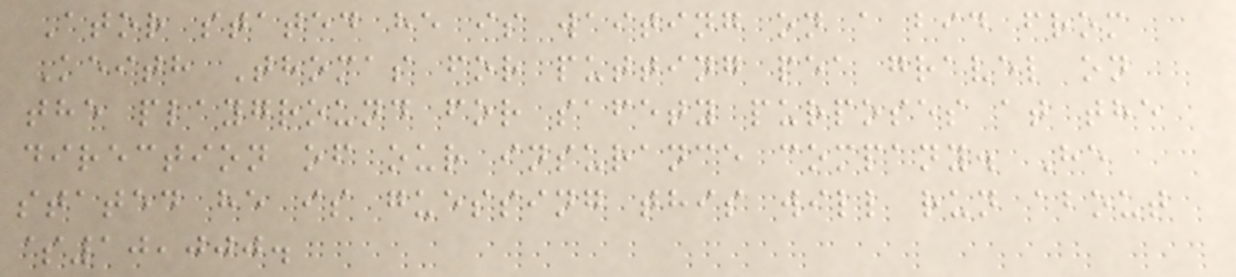Ator stated he is waiting on a bid from
Keith Thomas for putting pea gravel on
the playground for safety purposes at the
direction of our insurance company. He
stated he is guessing this will run about
$10,000.
